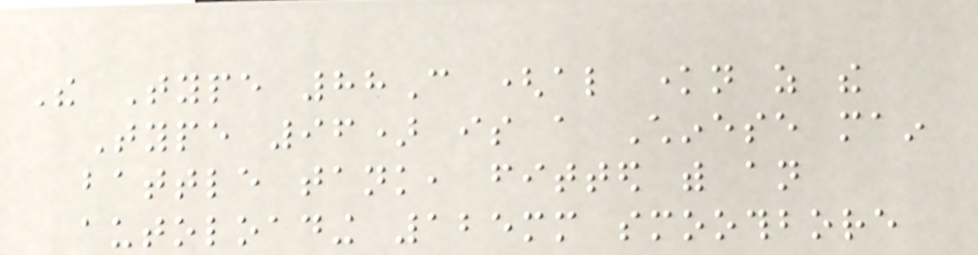The Type 88C (also known as the
Type 96) is a Chinese main
battle tank, fitted with an
autoloading 125mm smoothbore
